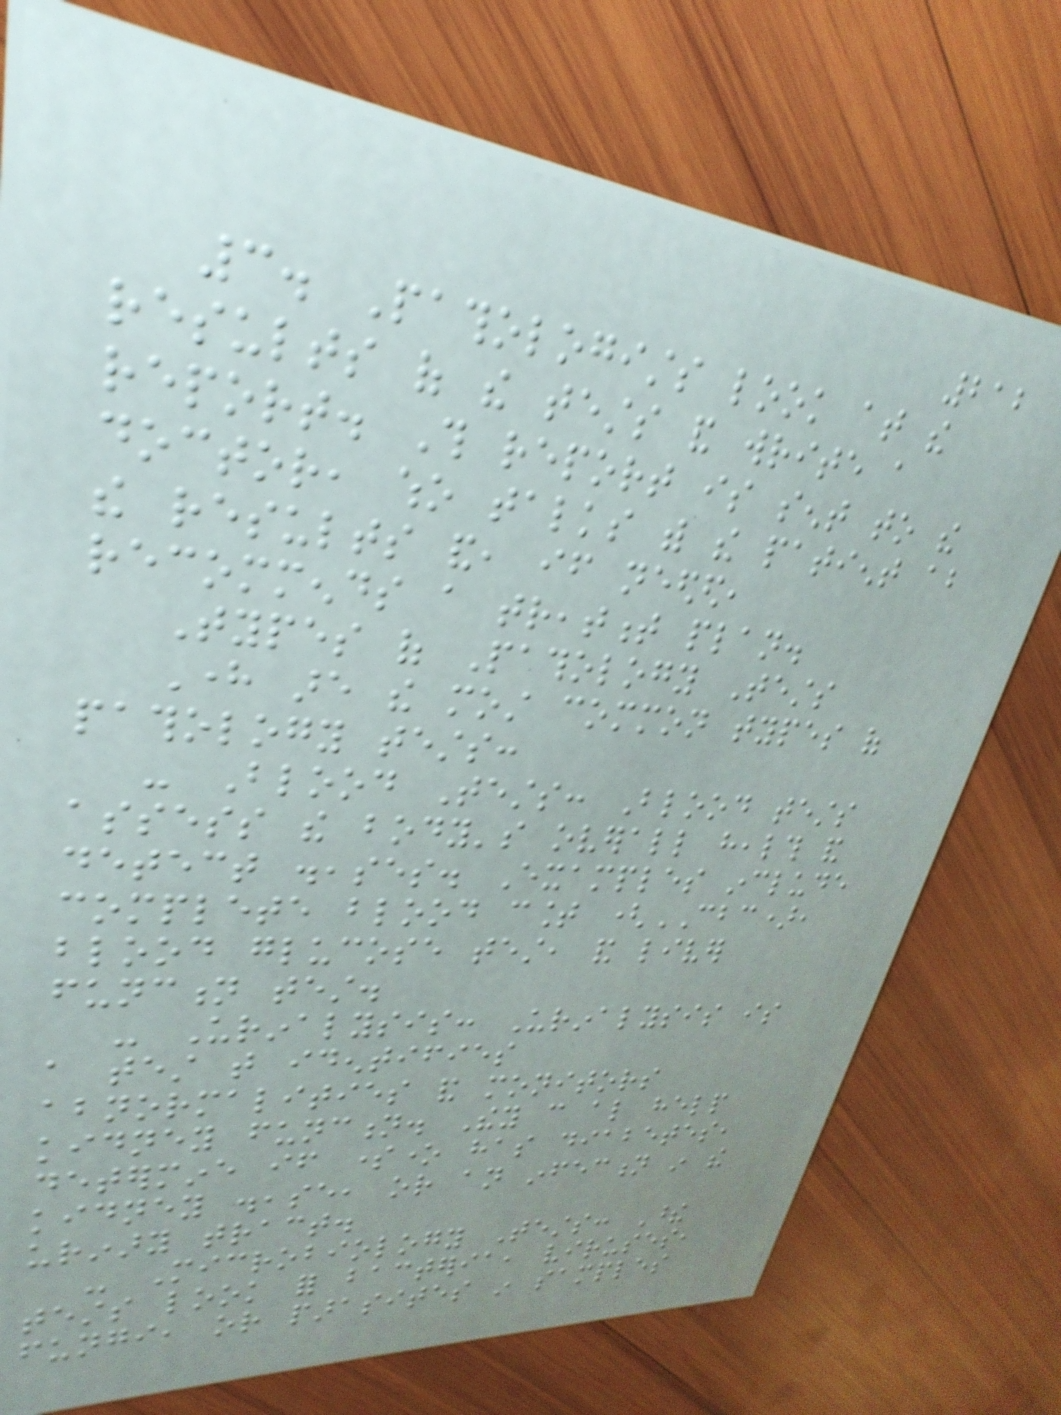212
3. Pathologists look at the
results of the tests and write a
report. This report is sent to the
doctor, who talks with the patient about
the results and, if needed,
recommends a treatment plan.
Types of Pathology Tests
Here are the most common types of
pathology tests:
- Blood Tests: Blood tests
assess the body's overall health and
detect diseases. Examples include
complete blood count (CBC),
blood glucose test, and liver
function test.
- Urinalysis: Urinalysis is
a test that identifies
abnormalities and monitors
kidney function. They can also help
determine if someone has diabetes,
kidney disease, or an infection in the
urinary tract.
- Microbiology Tests: These
tests look for bacteria, viruses,
fungi, or parasites in samples
